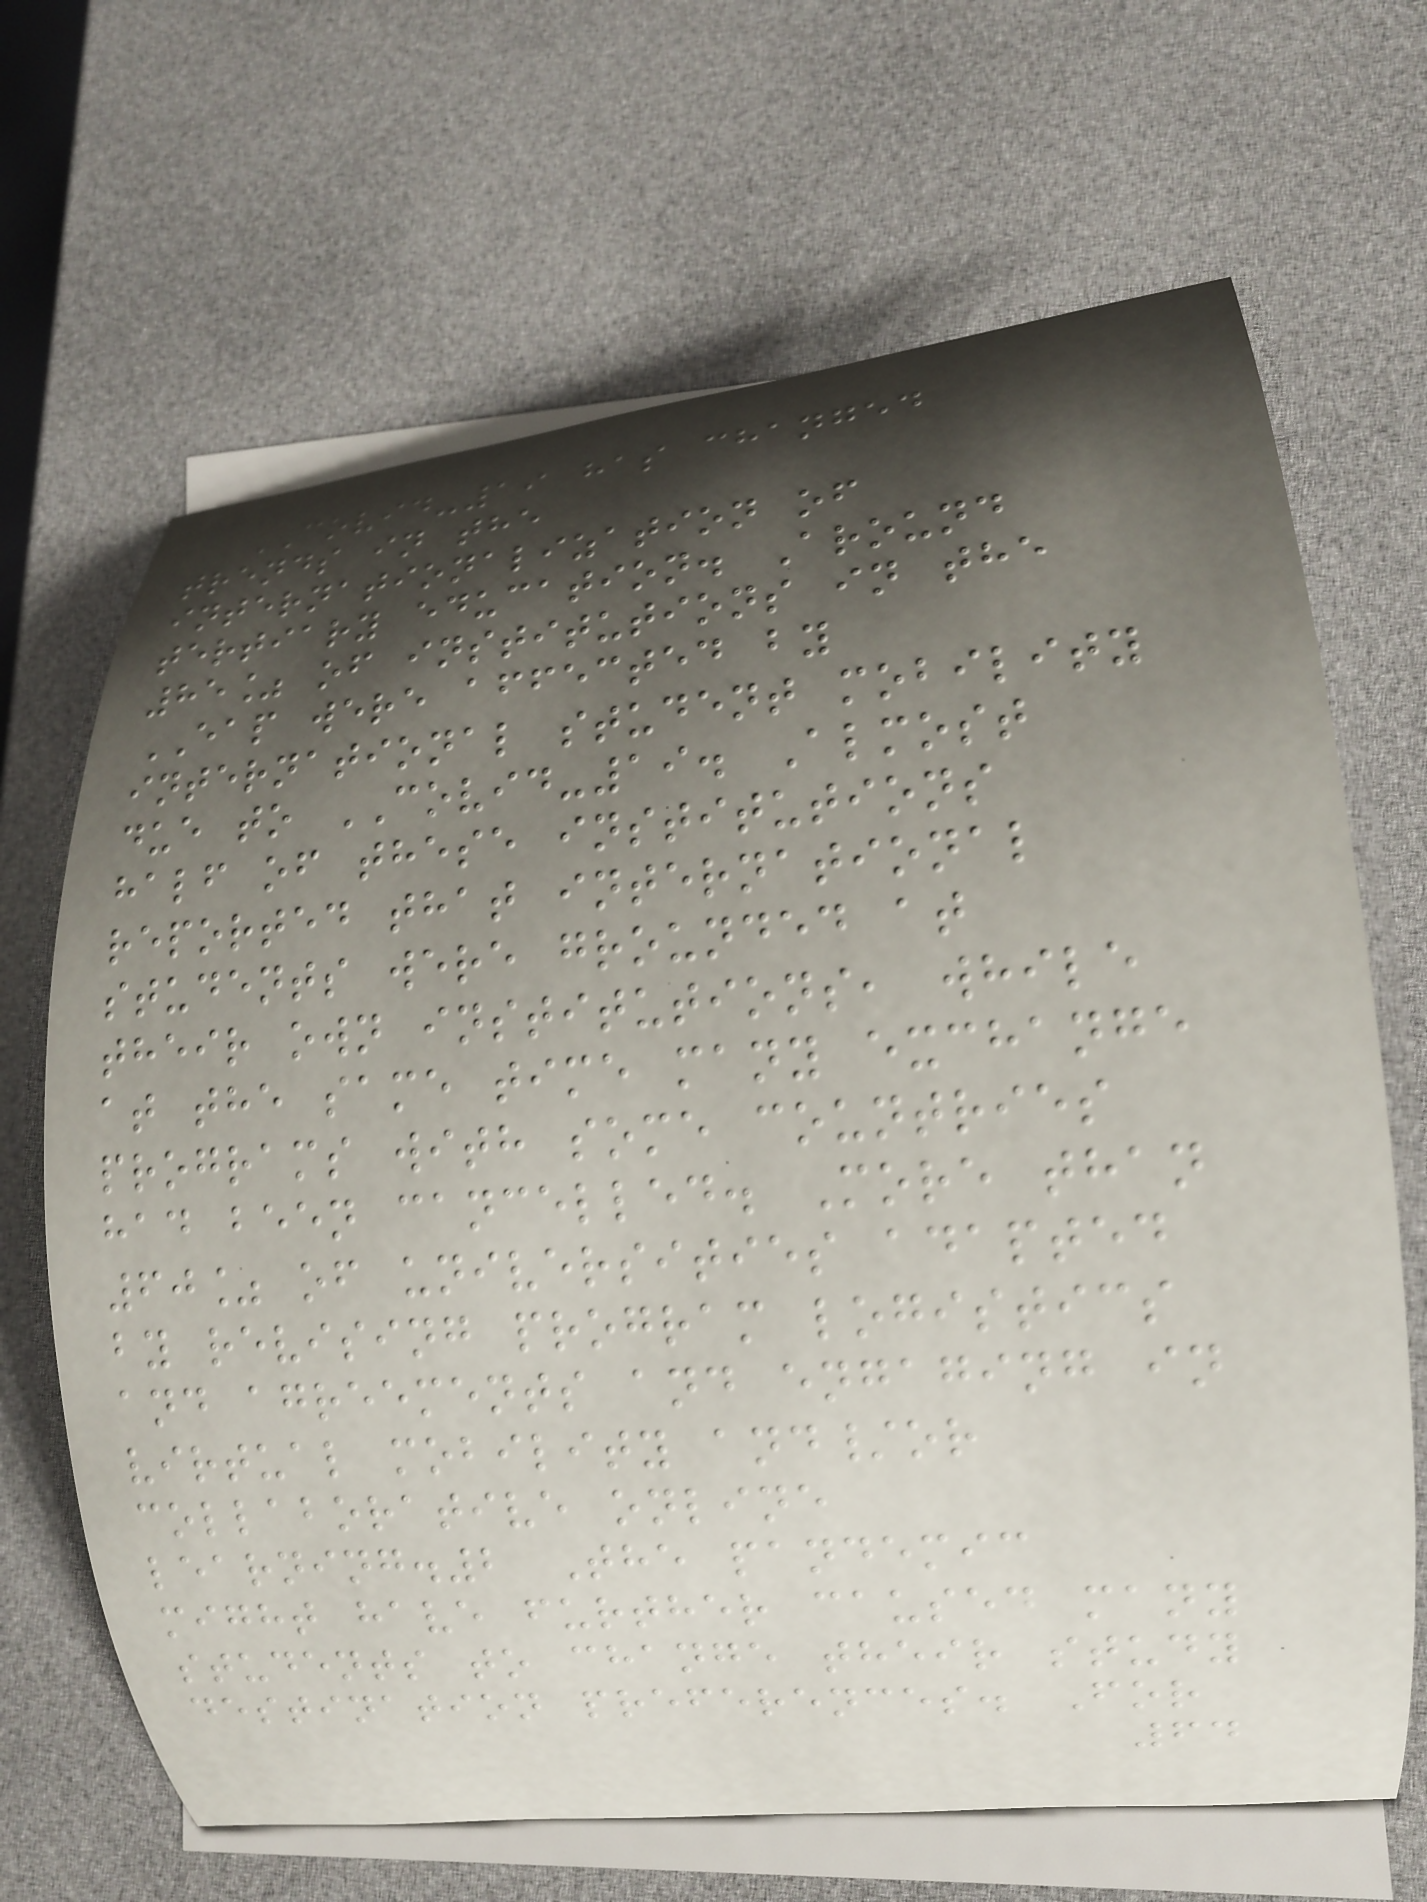COVID-19 has changed
trends in the
internationalization of
tertiary education. Around
85% of institutions in the
EAP were affected by
international student mobility
due to COVID-19. Almost
half of these institutions
reported that international
students were grounded at
their own institutions, while
at the same time many exchange
programs with some countries
had been cancelled. More than
60% of universities adapted
by revising program logistics
and agreements and engaging in
virtual mobility and/or
collaborative online
learning.2 The pandemic
might have further caused many
students to change their study
destination preferences. For
64
